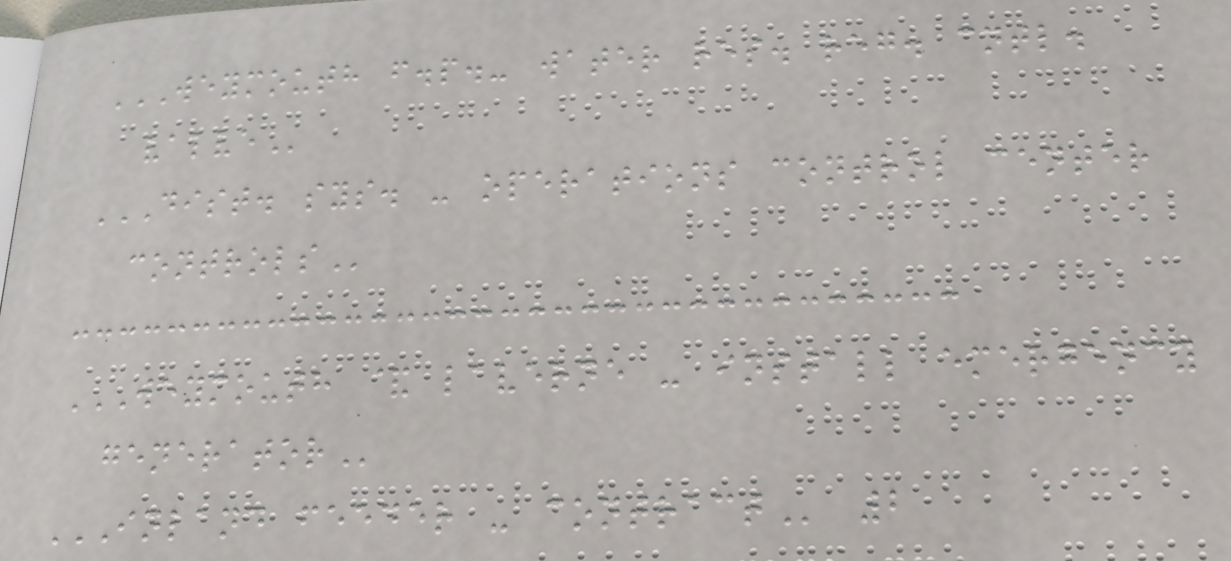WEYMOUTH F.P.- WATER RES. REG. CNTL.
VALVE
DIST. SYS. - OPERATIONS CONTROL CENTER
CONTROLS
WEYMOUTH & LAVERNE - INSTALL EMERGENCY
GENERATOR
INLAND FEEDER - CONTRACT 2
